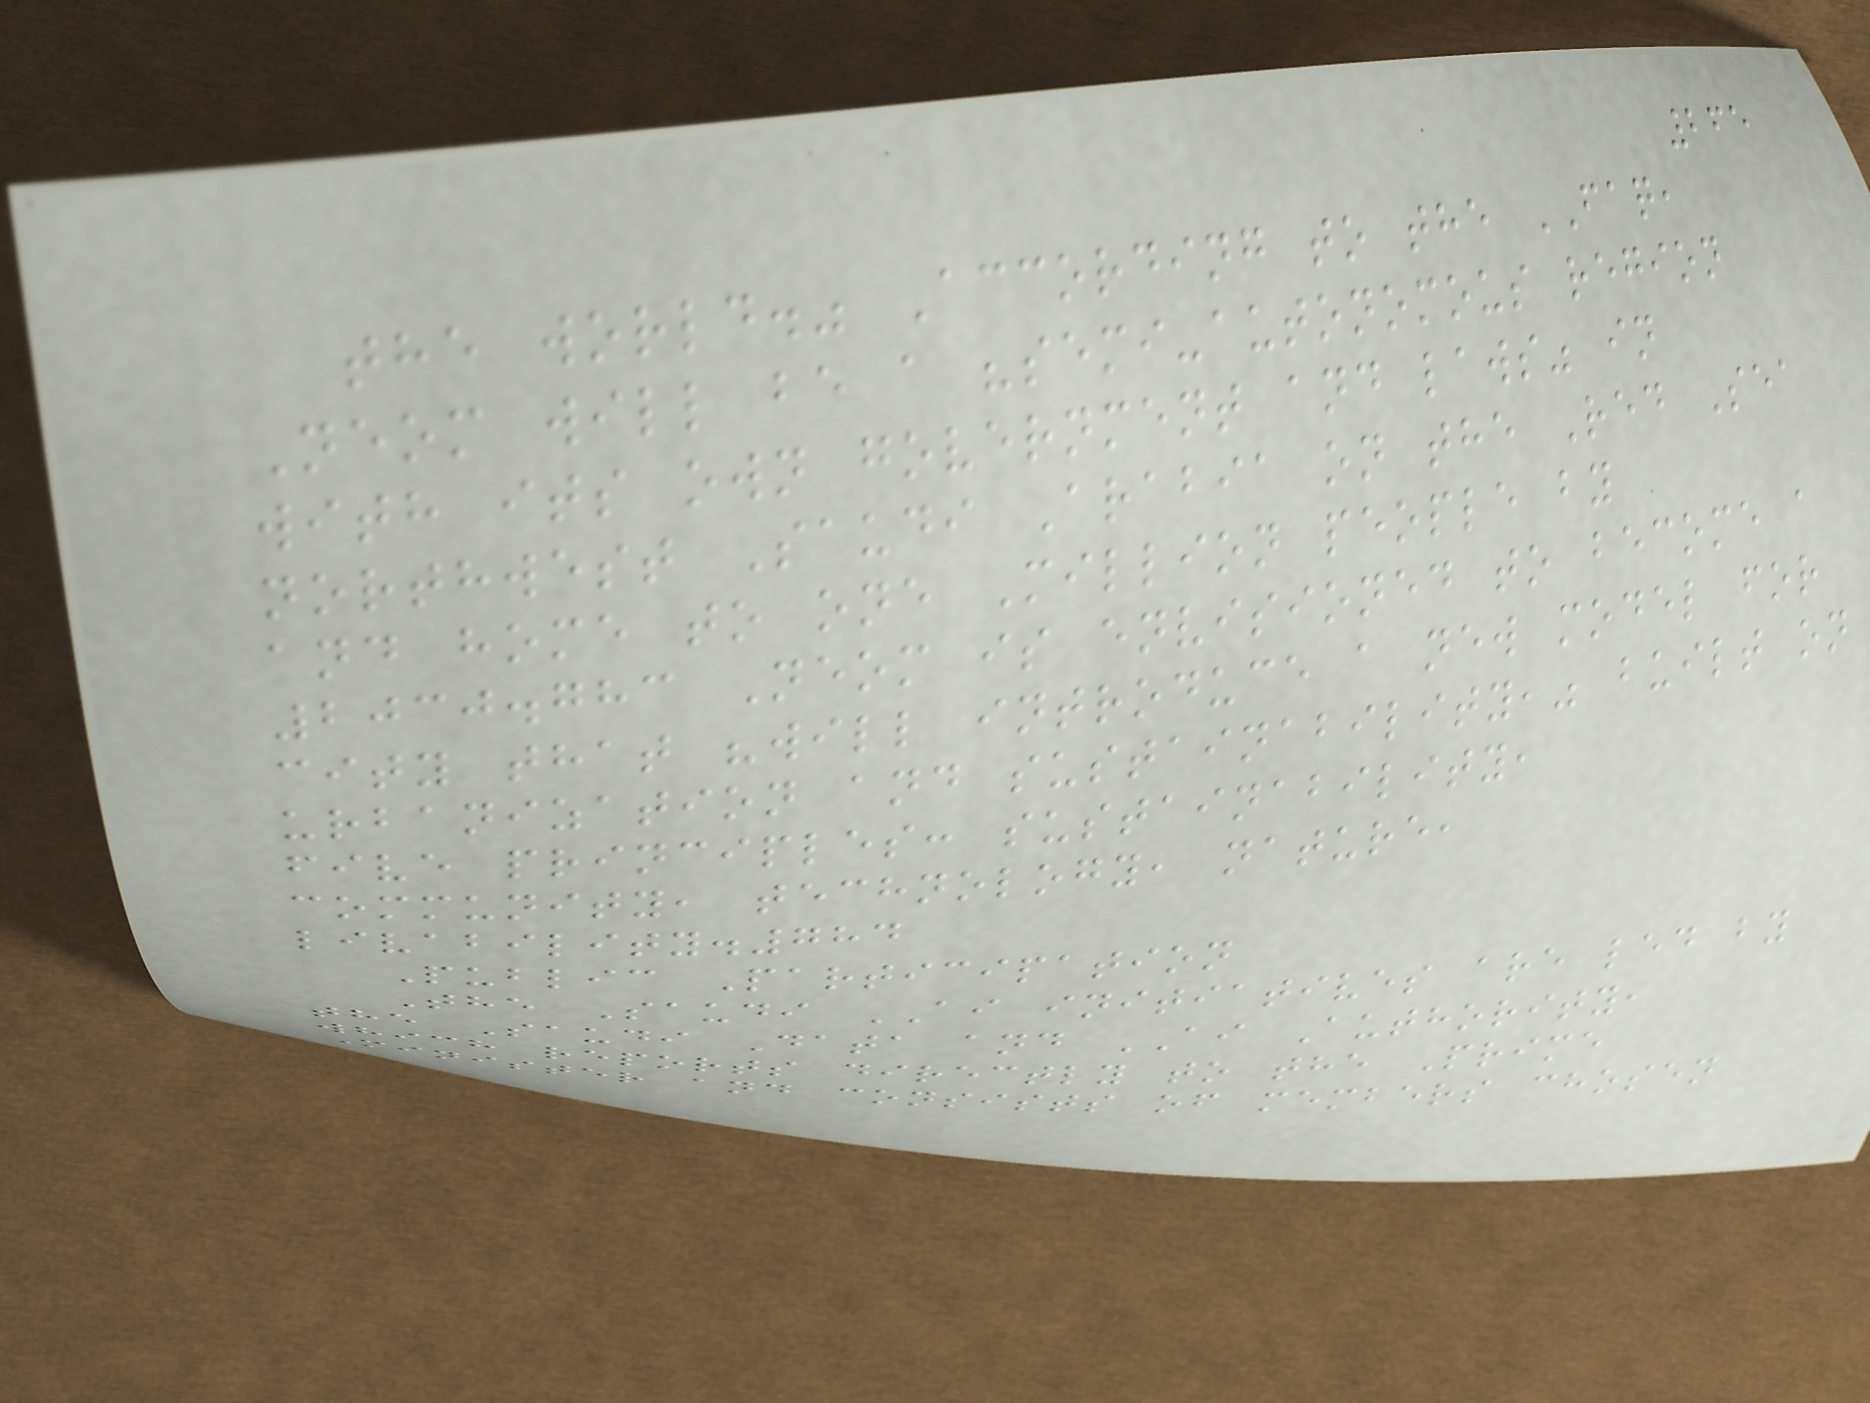265
the world." According to the FAQ,
Neom will be a "semi-autonomous region
with its own government and laws" in
northwest Saudi Arabia on the Red Sea
and home to one Million people by
2030.783 Neom is envisioned to become a
city that "will introduce a new model for
urbanization and sustainability," built on
five principles: sustainability,
community, technology, nature,
livability.784
Public Participation
The Saudi AI initiatives are led by
the Saudi Data and AI Authority,
which reports directly to the Prime
Minister and consists of members chosen
